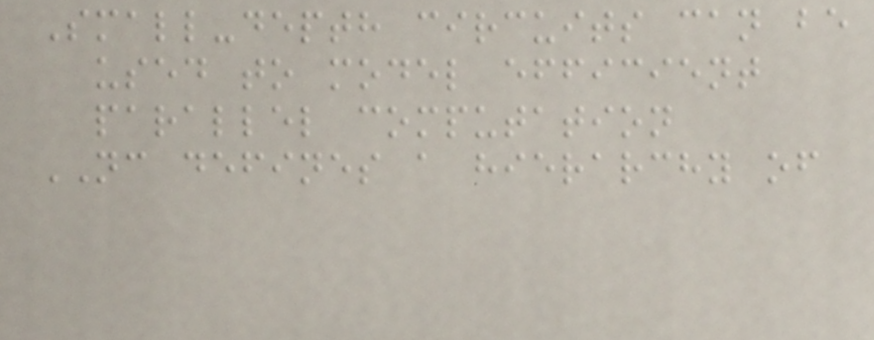Small-depth circuits can be
used to model efficient
parallel computation
NC defines a hierarchy of
